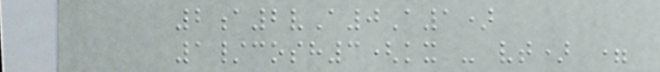2a2vA0A1)
1/cosh3(kx - vt) =
